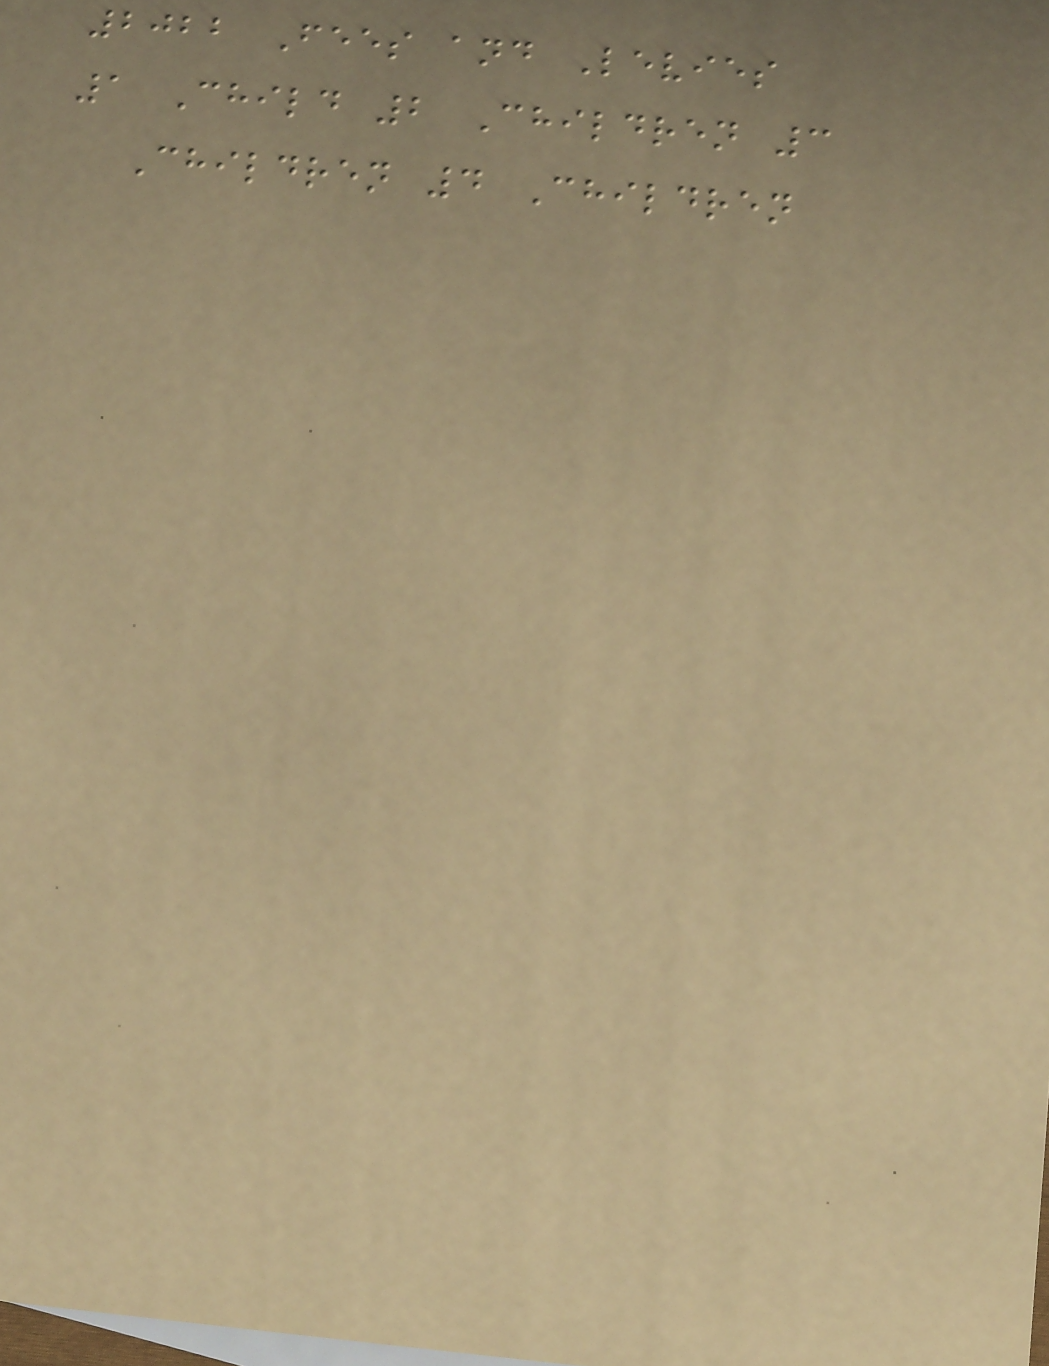2022 Fees and Levies
1 Child 2 Children 3
Children 4 Children
